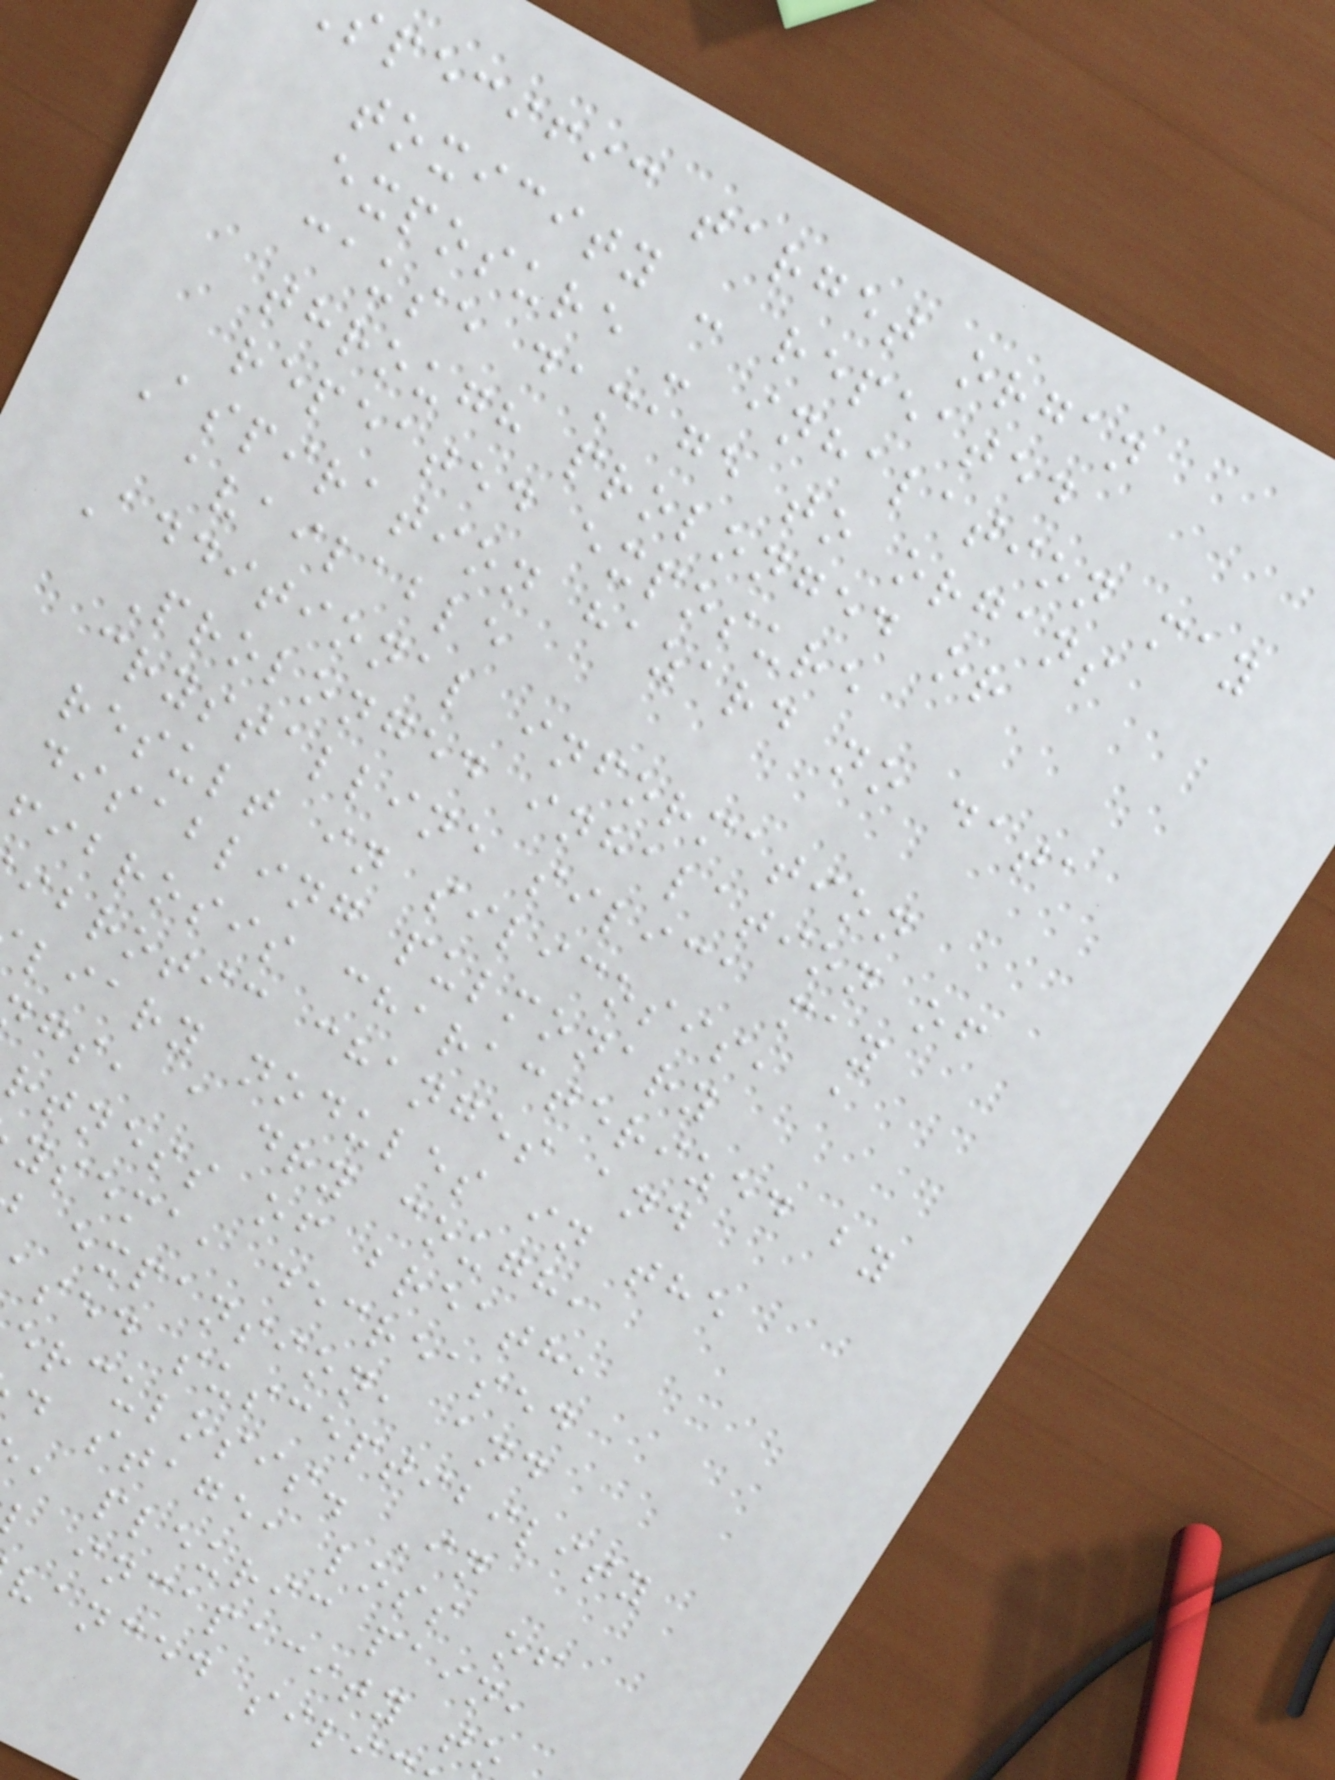specific target organ
toxicity - repeated
exposure - inhalation may
cause damage to organs
through prolonged or
repeated exposure
Aspiration hazard no data
available
Additional information
Prolonged inhalation of
crystalline silica may
result in silicosis, a
disabling pulmonary
fibrosis characterized by
ibrotic changes and
liary nodules in the
gs, a dry cough,
rtness of breath,
ysema, decreased
expansion, and
sed susceptibility
erculosis. In
d stage, loss of
, pleuric pain,
incapacity to
vanced sili
